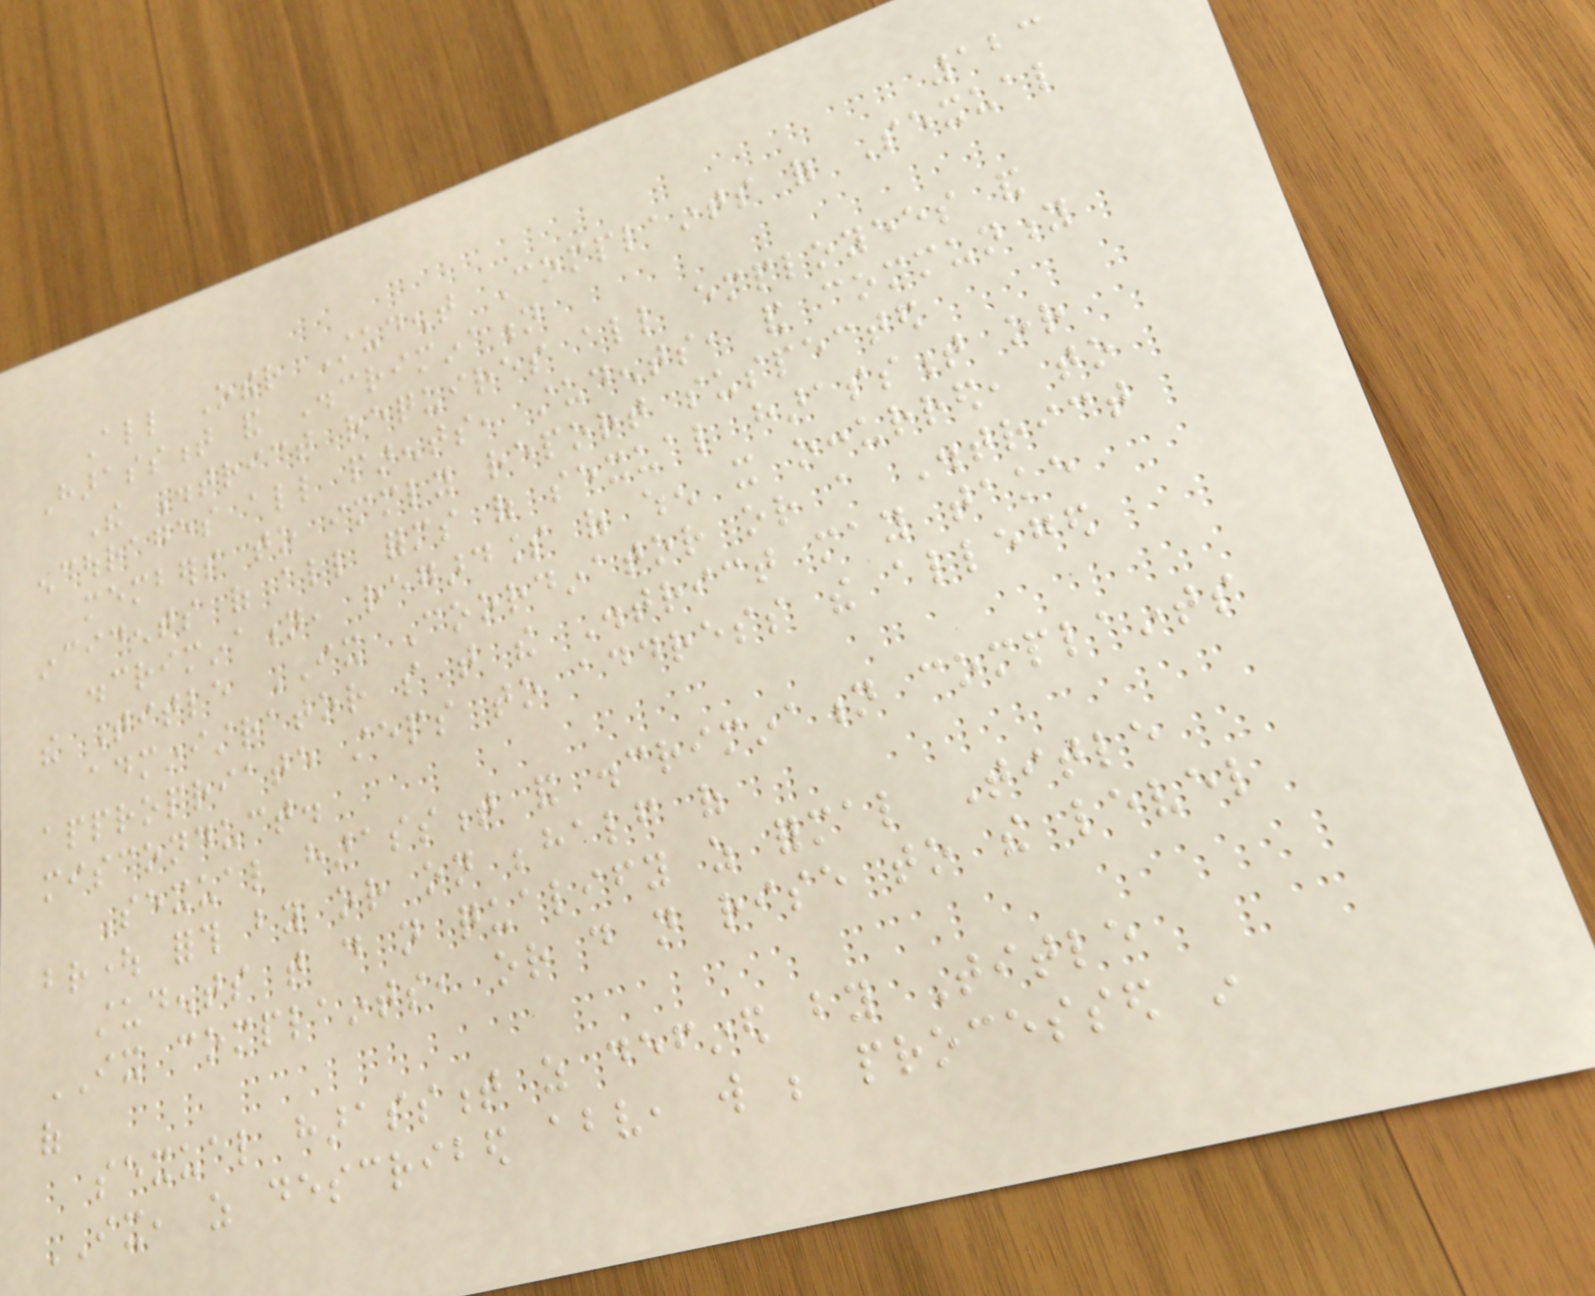123
All Other Student Complaints of Sexual
Harassment and Discrimination
The District requires all employees and
encourages all parents, students, and community
members to immediately report suspected
incidents of all forms of sexual harassment or
discrimination, regardless of when it occurred, to
the Title IX Coordinator or a District
administrator so that the District may take
appropriate steps to address the alleged
misconduct.
Sexual harassment and discrimination complaints
brought forth by or on behalf of
students that do not qualify as formal Title
IX complaints, or do not rise to the level
of
sexual harassment as defined by Title
IX, as described above, will be processed in
